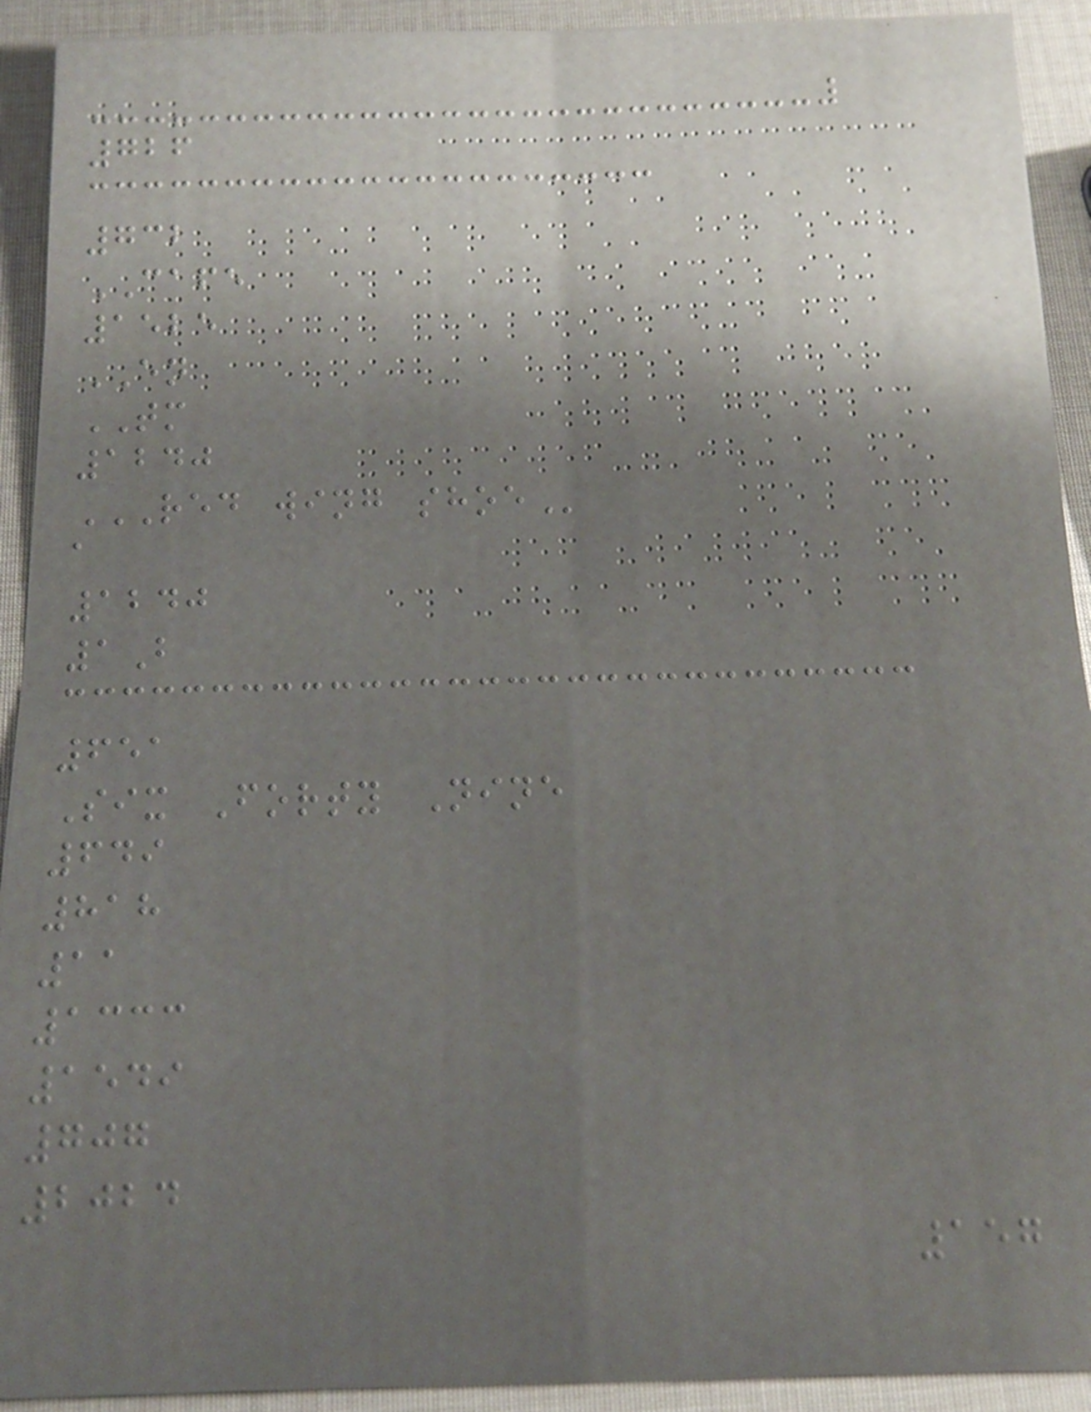726
732
CAFE
1525
EN
TM
1240
RED WING SHOE
a
1240
1B
651
Six Forty Nine
649
818
11
1333
1549
707
2024
157
